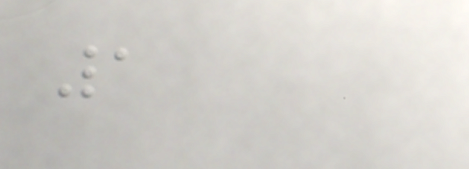1
